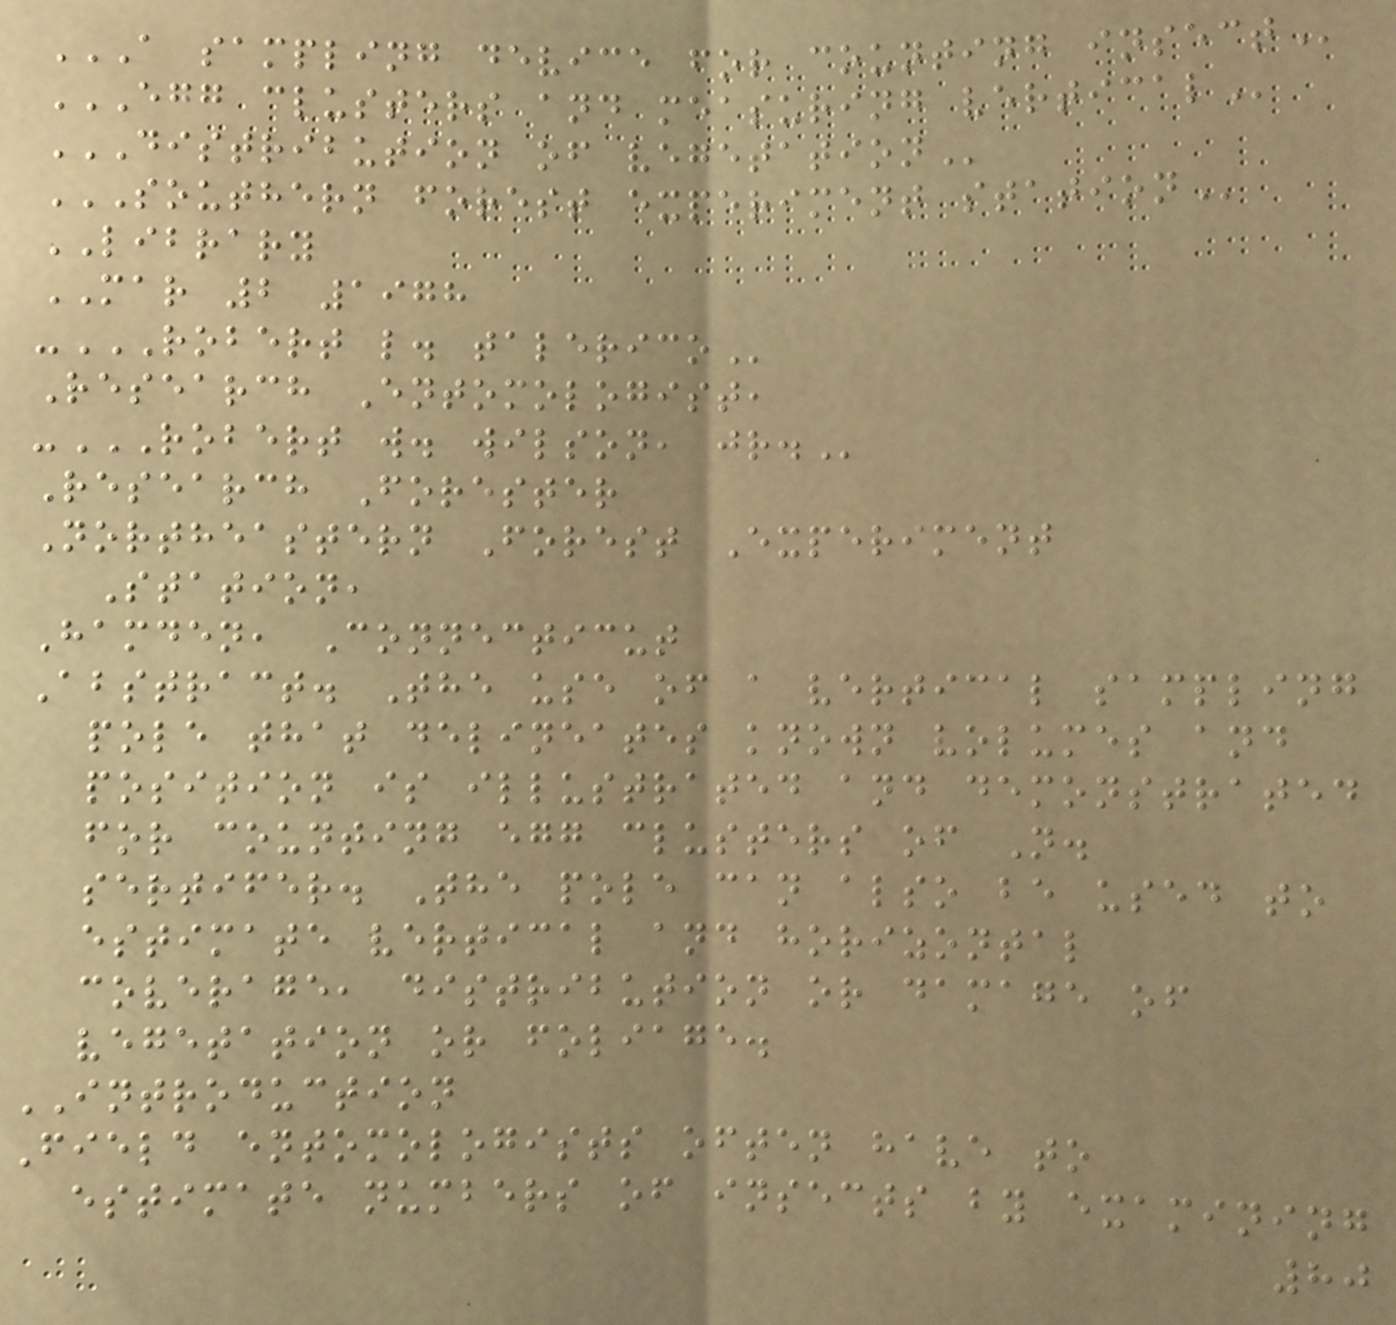A SAMPLING DEVICE FOR COUNTING INSECT
EGG CLUSTERS AND MEASURING VERTICAL
DISTRIBUTION OF VEGETATION
SOUTHERN FOREST EXPERIMENT STATION
LIBRARY
MAR 2 1978
-ROBERT L. TALERICO
Research Entomologist,
-ROBERT W. WILSON, JR.
Research Forester
Northeastern Forest Experiment
Station,
Hamden, Connecticut
Abstract. The use of a vertical sampling
pole that delineates known volumes and
position is illustrated and demonstrated
for counting egg clusters of N.
sertifer. The pole can also be used to
estimate vertical and horizontal
coverage, distribution or damage of
vegetation or foliage.
INTRODUCTION
Field entomologists often have to
estimate numbers of insects by examining
80
